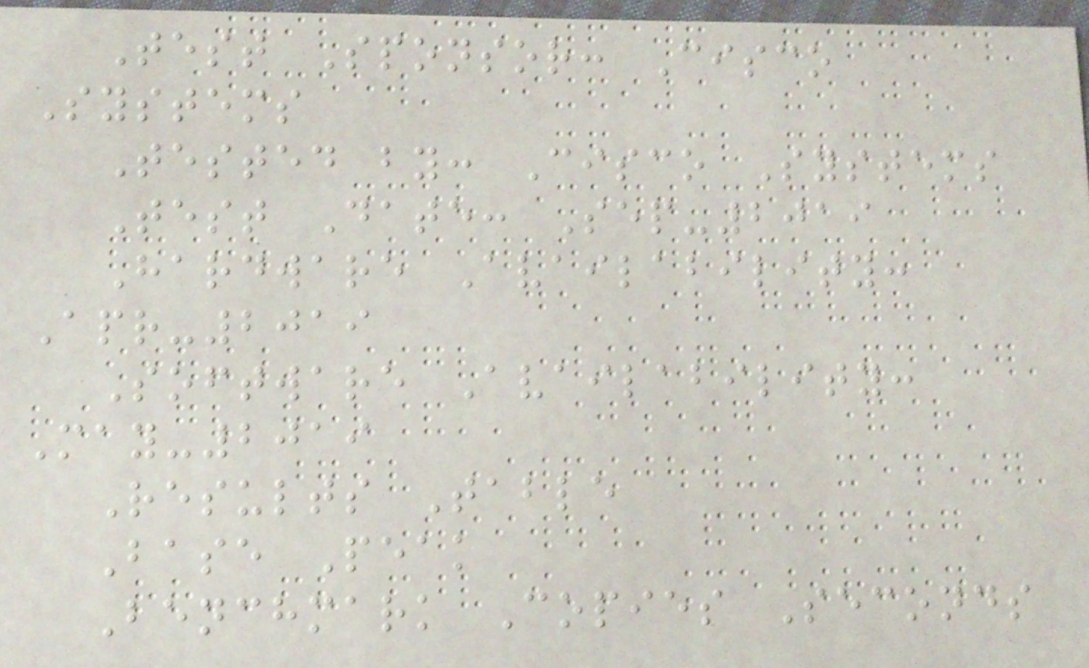Test Sponsor: Cisco
Systems
Tested by: Cisco Systems
Test Date: Sep-2019
Hardware Availability:
Apr-2019
Software Availability:
May-2019
Results Table
Base Peak
Benchmark Copies Seconds
